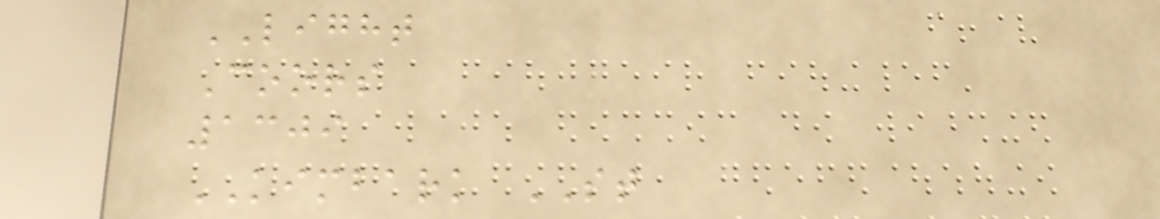LIGHT
Coors
1309
KIMBARK ST
